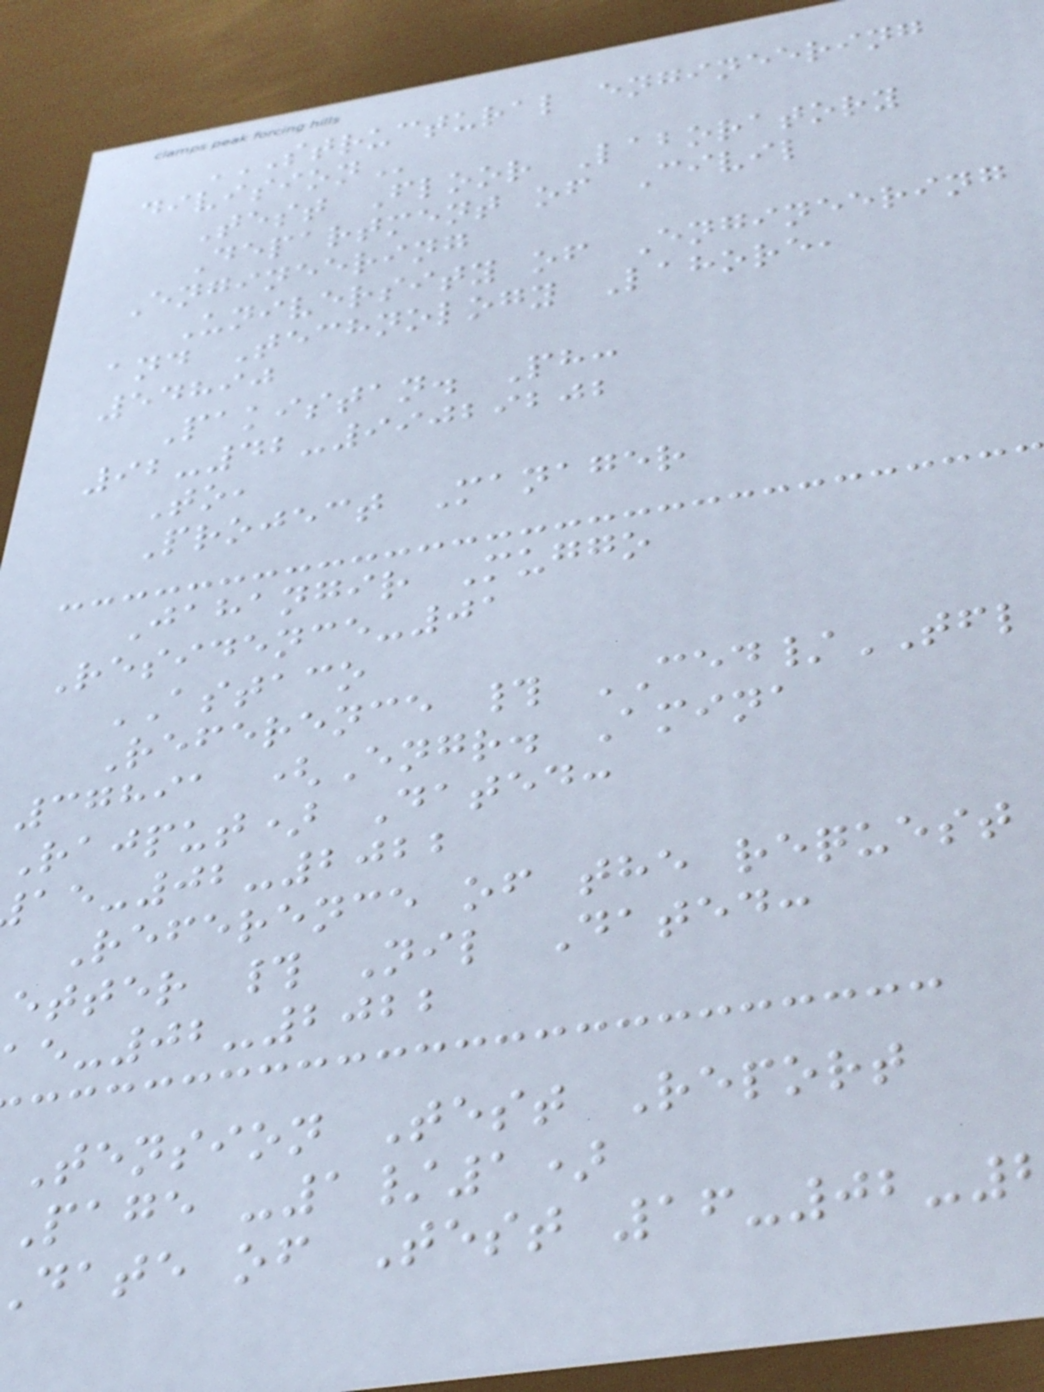STRUCTURAL ENGINEERING
Test Floor Laboratory
Department of Civil
Engineering
University of Engineering
and Technology Lahore,
54890
Pakistan. Ph:
92-42-99029202
To,
Project Manager
Jahangir Muggo
Residence-01
ASTACO
Reference # CED/TFL
37891 (Engr. Amina
Rajput) Dated:
-02-2022
Reference of the request
etter # Nil Dated:
-02-2022
Tension Test Report
Page -1/1)
date of Test 16-02-
